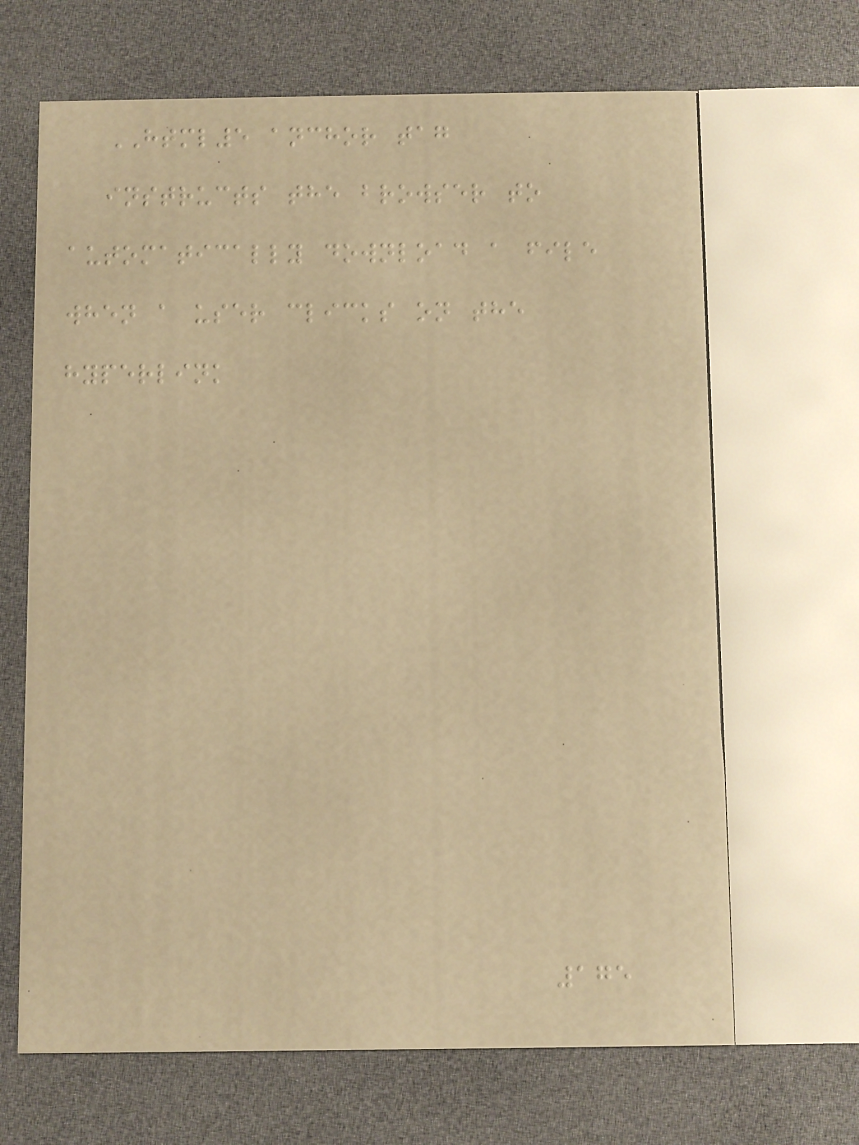HTML5 anchor tag
instructs the browser to
automatically download a file
when a user clicks on the
hyperlink
175
